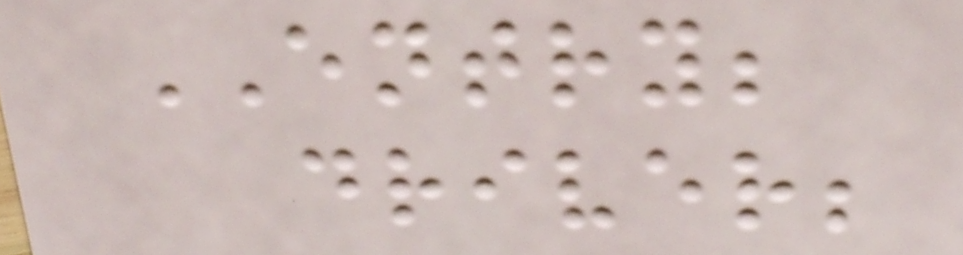ENTRY;
driver;
